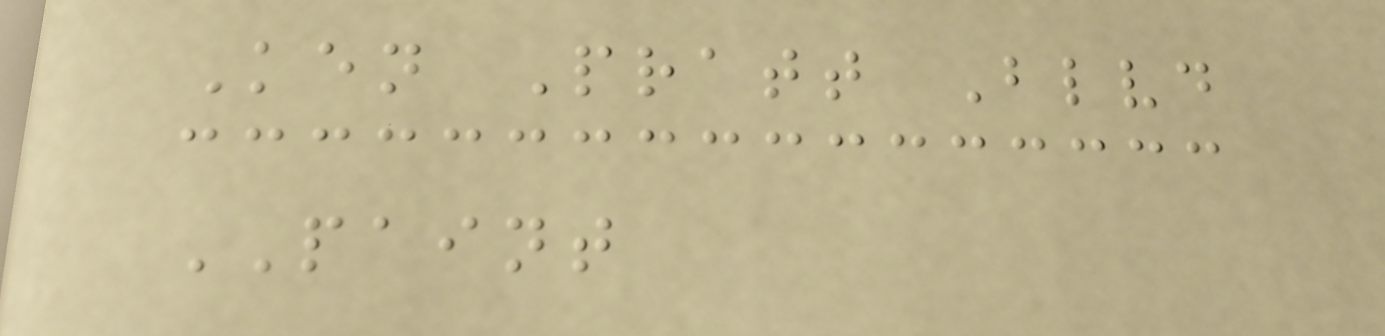Ken Pratt Blvd
PAINT
